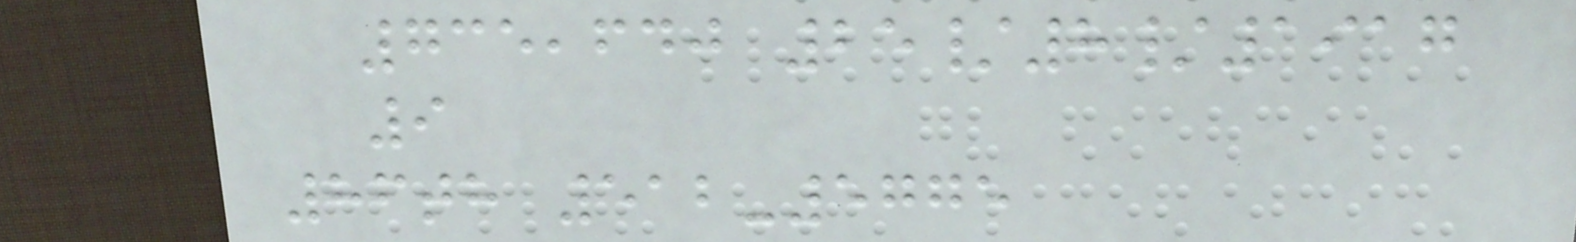735,640 25/8/1917
9
86th 512-5775
